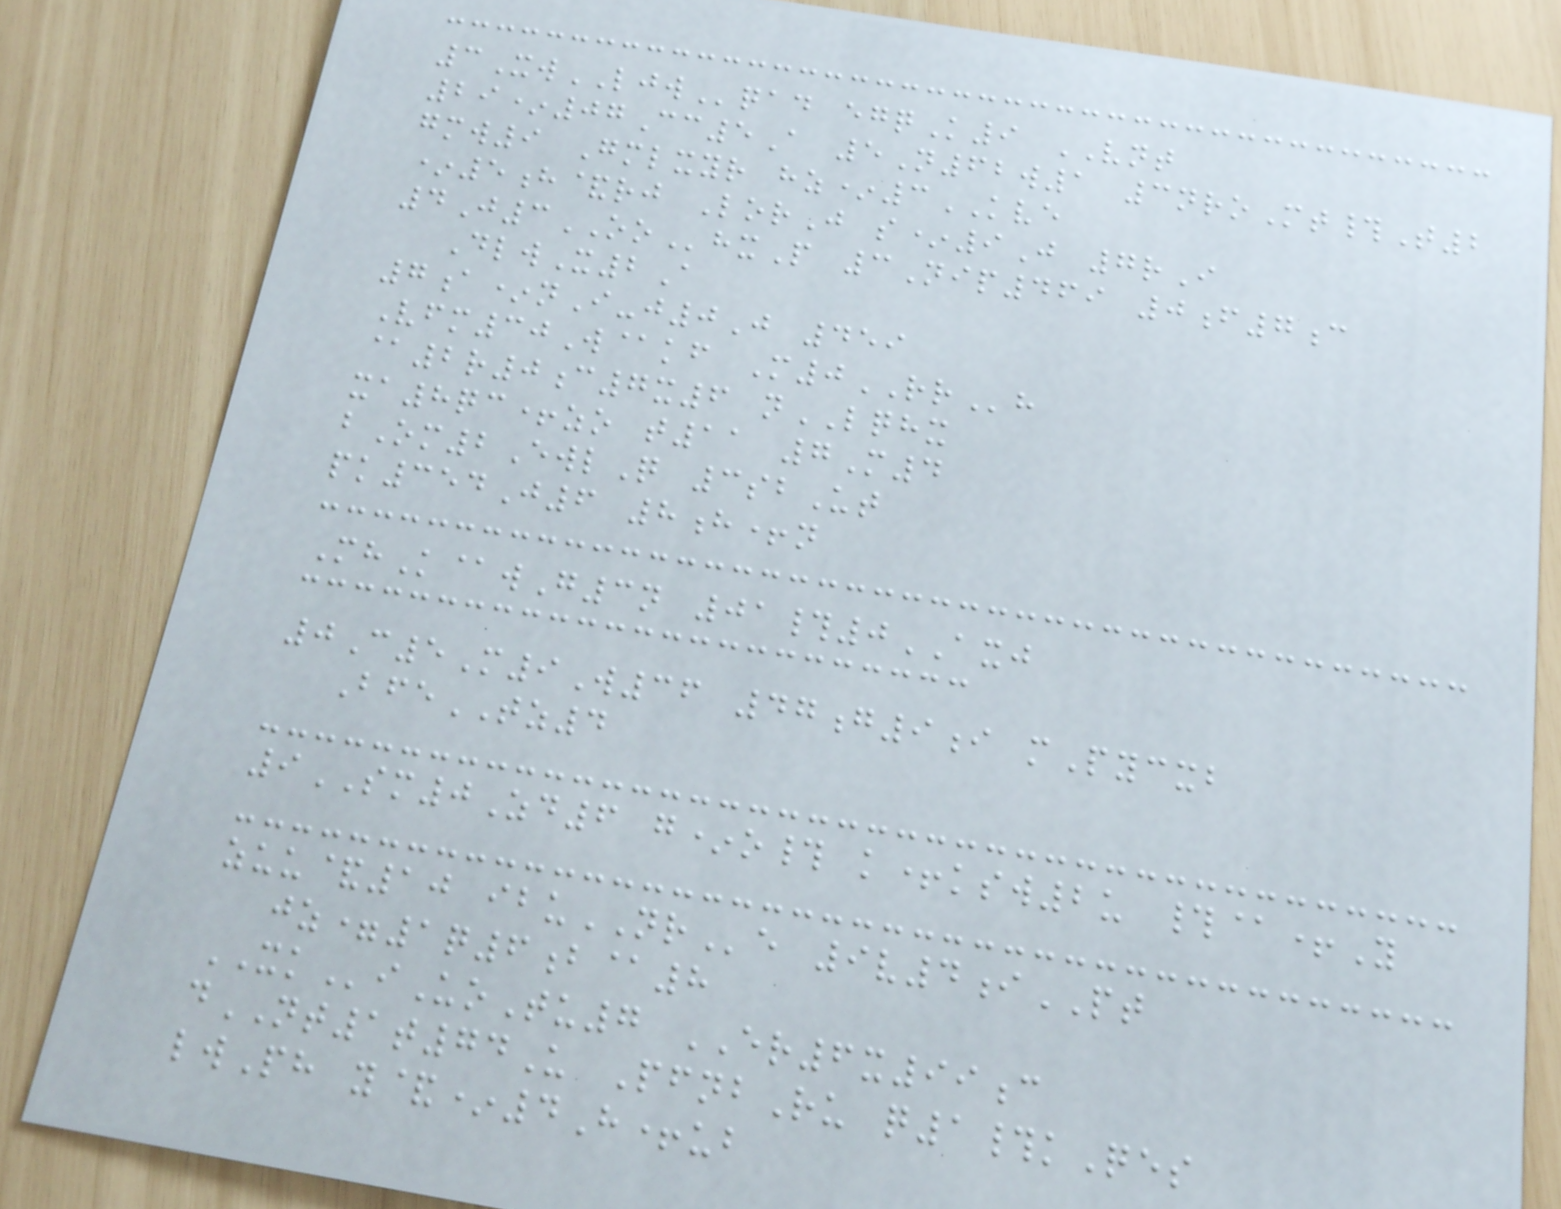3XwLJWqad egqK9 VNT
29*07Cc5A 5N62w1 3nroMt#T2
gmw9 Gmlxyr hz*3KVE
*5h&rj LorJ s*9J 7rI
4J3OOhxP 3Nip469 0f7c
DlwX2A
7a*nI-j0J 459
Vfm30W@kf M0RRh
@2r0c7x6 nLQHX
xa8qc+zo t11 7M4
bOm2EwlQ 3sbUt
pk354J6 8h+n
MhK@wG3n 01#0AXJ
0C5M9W36 47g9i mPycxb
BfeTZ4
9SM0Zd6 g*o# k+ksw2u #@+Y
zuu&10 ibuNRe 9v4iPT
jz=1q6b@8
XKiUoTu7 ER6x99c
dNT1t74U PfnbRu q1#kQes
lwPh y&*4H+ub
